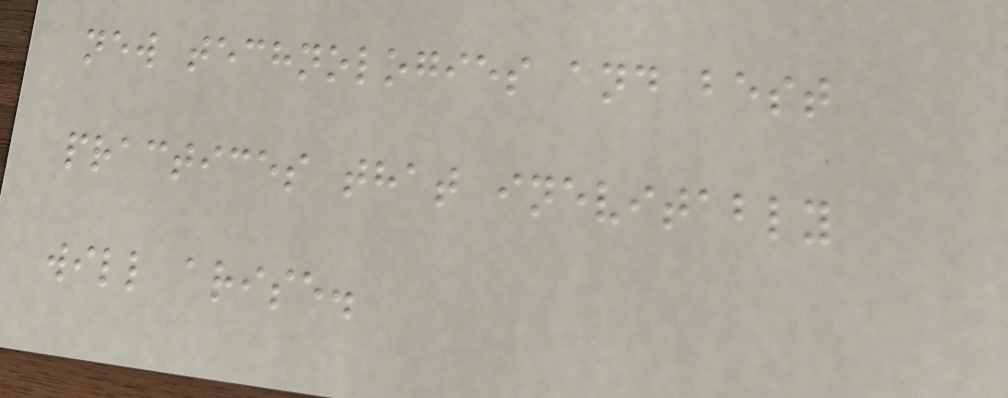new technologies and best
practices that inevitably
will arise.
